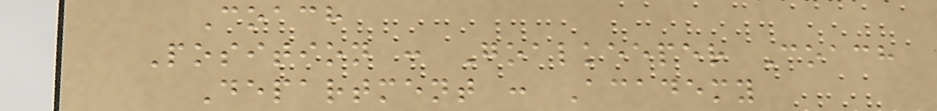Coach
Position : Goalkeeper Coach
Department : Academy
